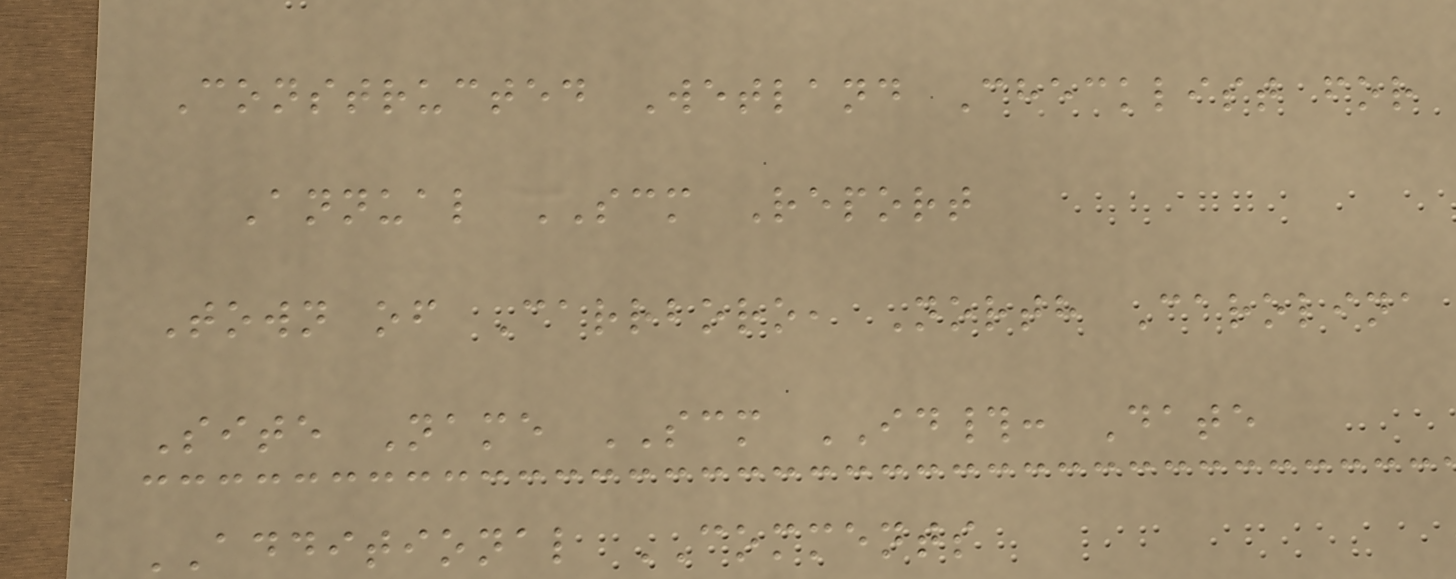Constructed Wetland Checklist for
Annual SCM Report
Town of Carrboro, North Carolina
Site Name SCM ID#: Date
ADDITIONAL COMMENTS
